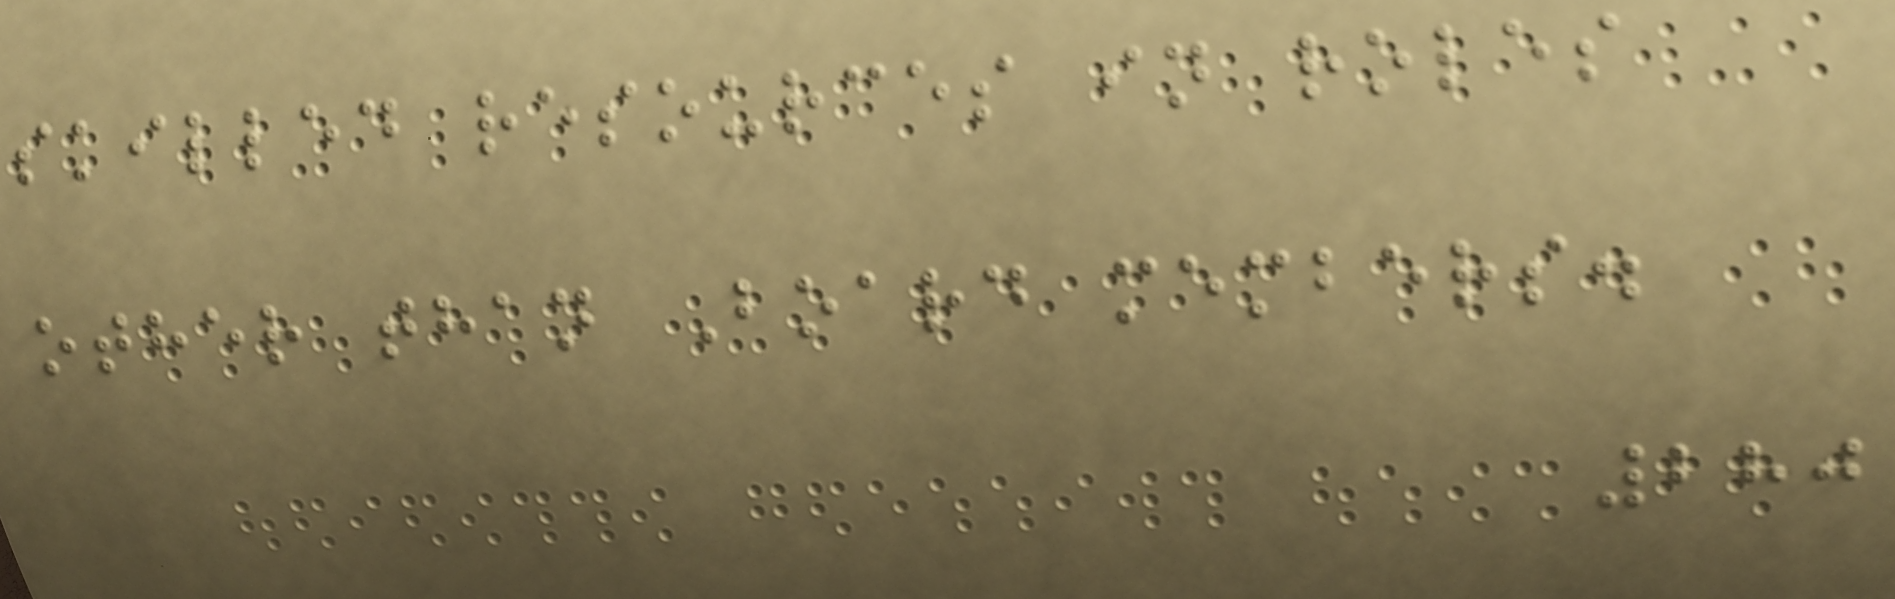skilled resources in roles
other than Board members.
280
